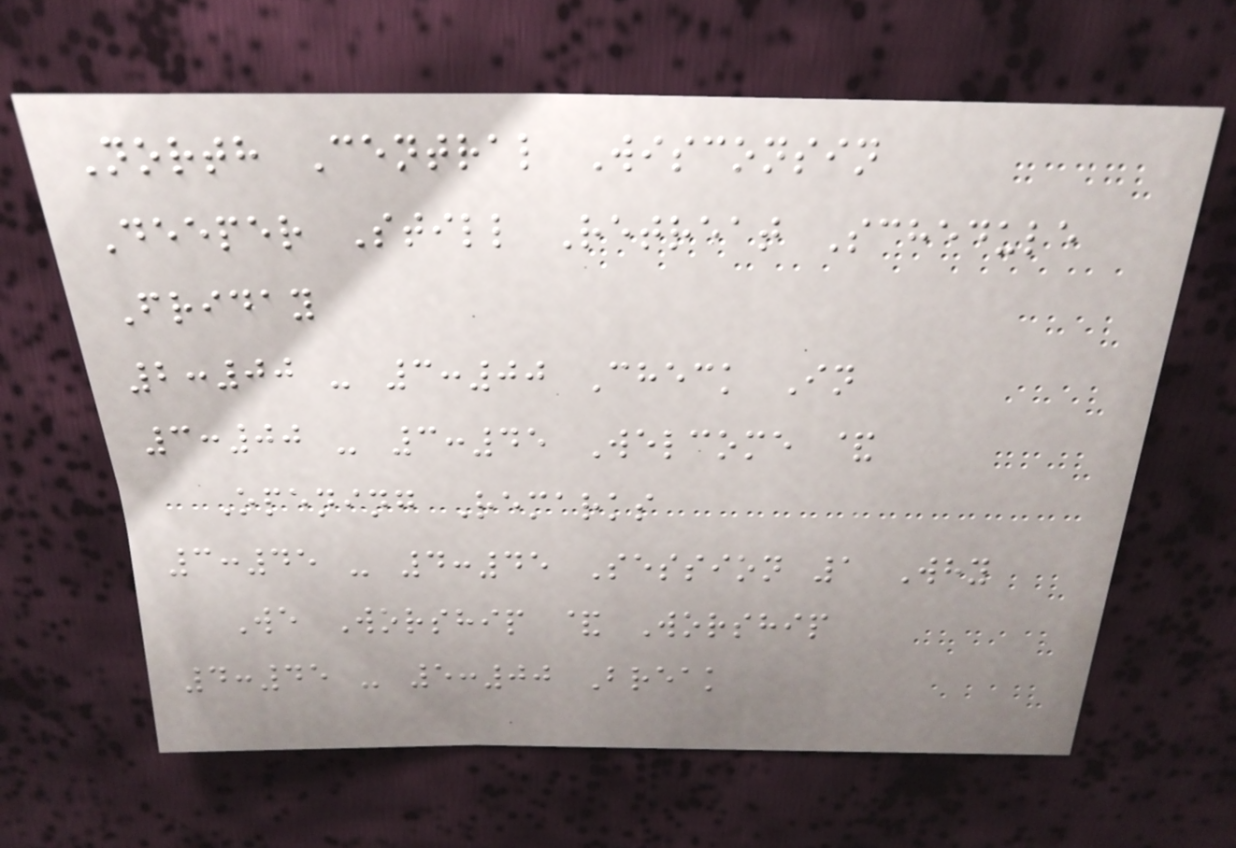North Central Wisconsin
Deeper Still Retreat Schedule
Friday
2:00 - 3:00 Check In
3:00 - 3:45 Welcome &
Opening Remarks
3:45 - 4:45 Session 1 Why
We Worship & Worship
4:45 - 5:00 Break
